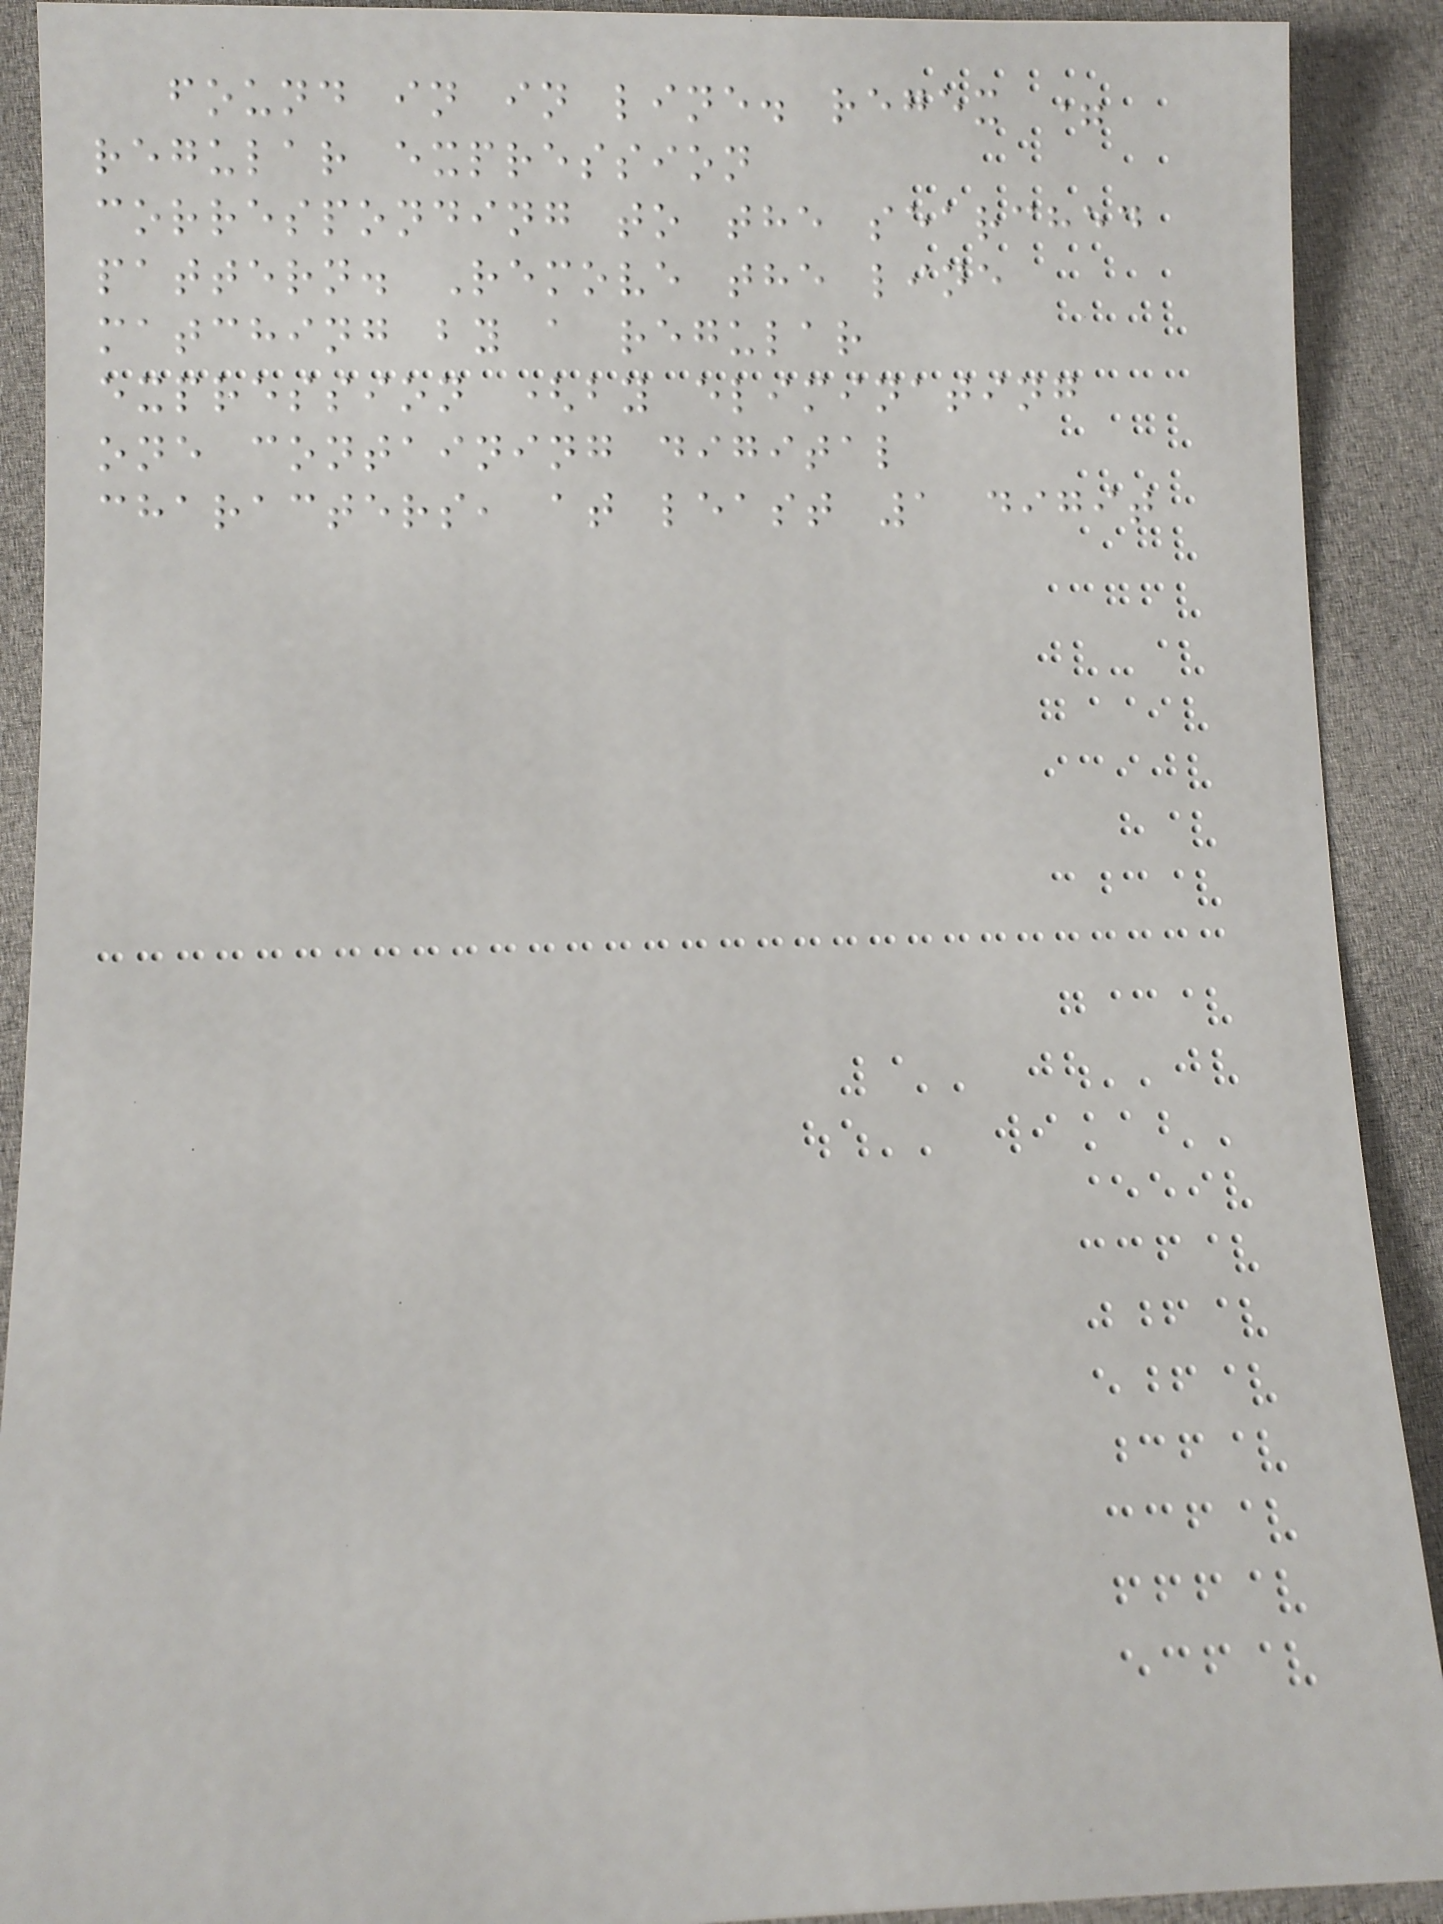found in in line. regex =
regular expression
corresponding to the searched
pattern. Remove the line
matching by a regular
expression (by eliminating
one containing digital
characters, at least 1 digit
